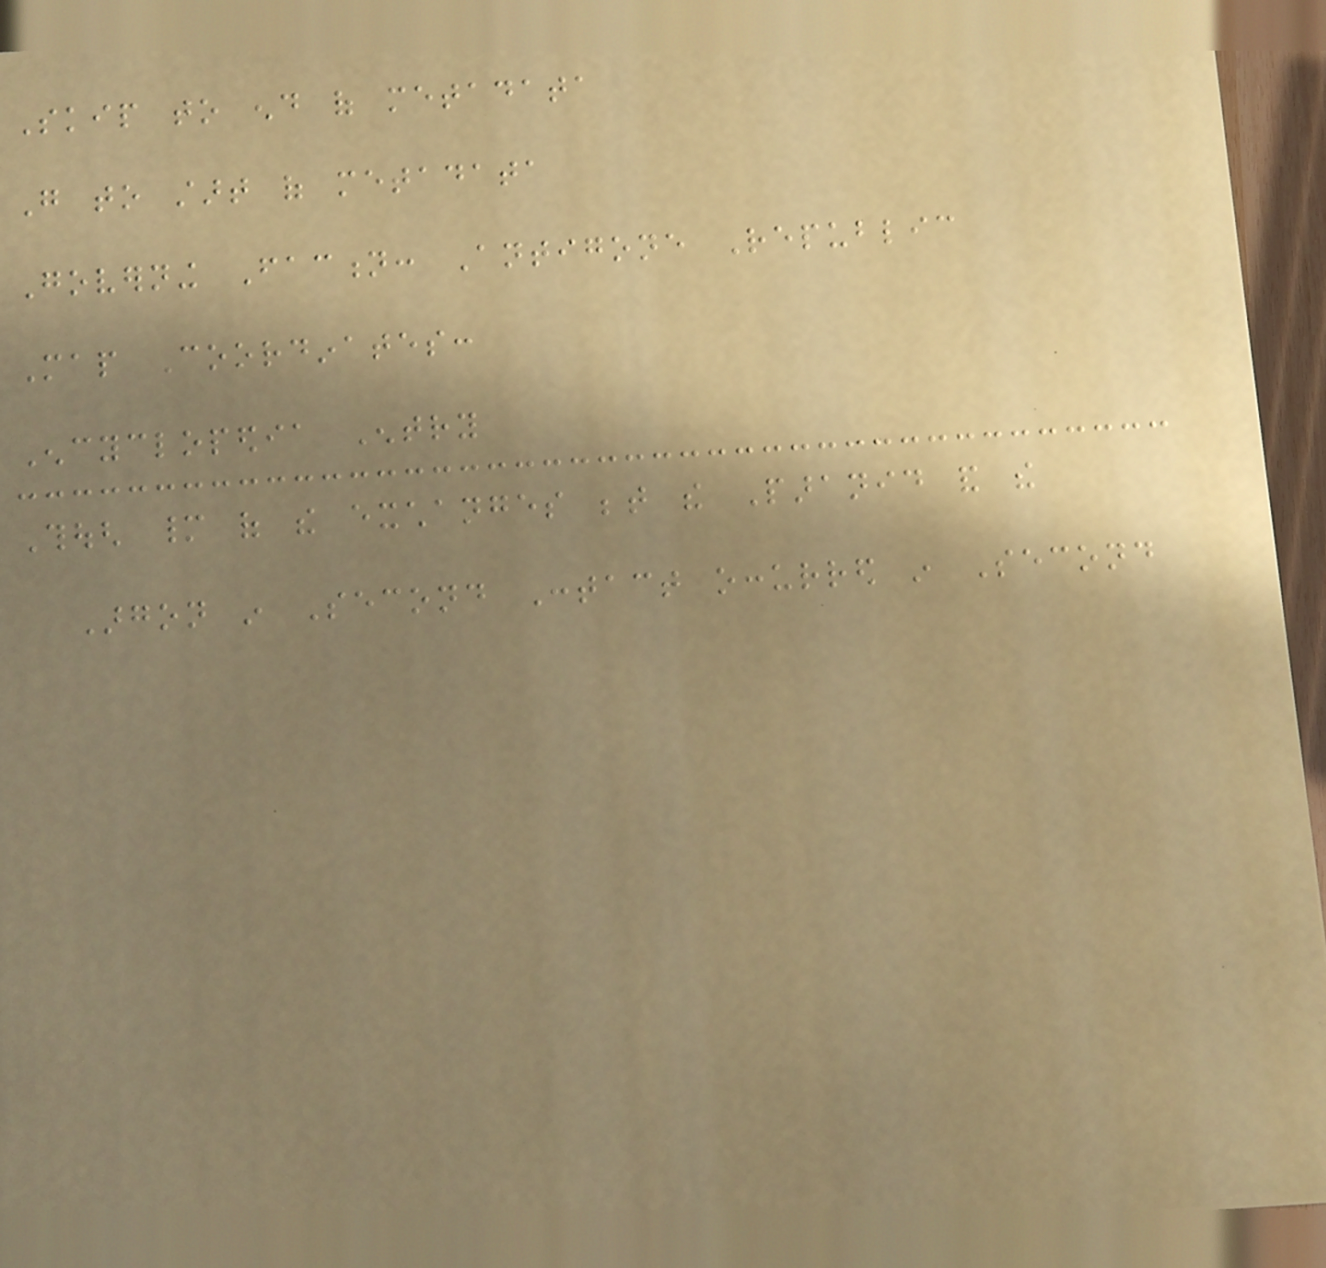Skip to end of metadata
Go to start of metadata
Governing Faction: Antigone Republic
Map Coordinates:
Encyclopedia Entry
Though many of the exchanges between the Paranid and the
Argon in Second Contact occurred in Second
